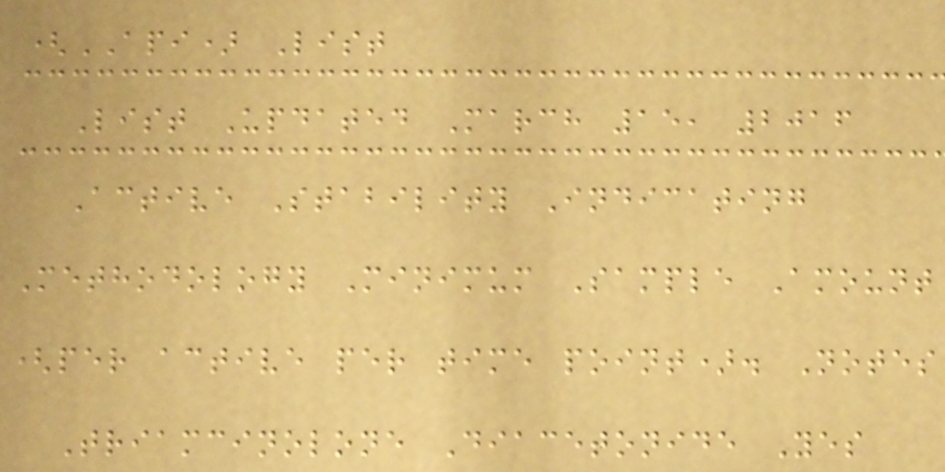(API) List
List Updated March 15, 2016
Active Stability Indicating
Methodology Minimum Sample Amount
(per active per time point). Notes
Triamcinolone Diacetonide Yes
